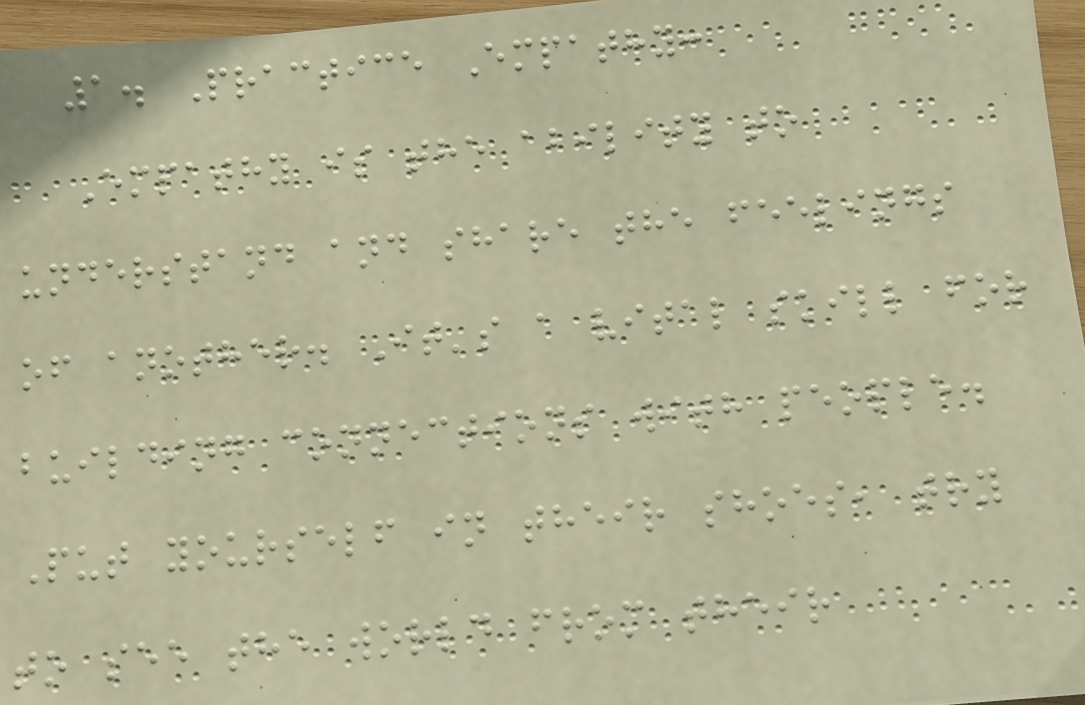1. Practice Empathy:
Empathy is the ability to
understand and share the feelings
of another. It's a vital skill for
building connections with people.
Put yourself in their shoes, try
to see the world from their
